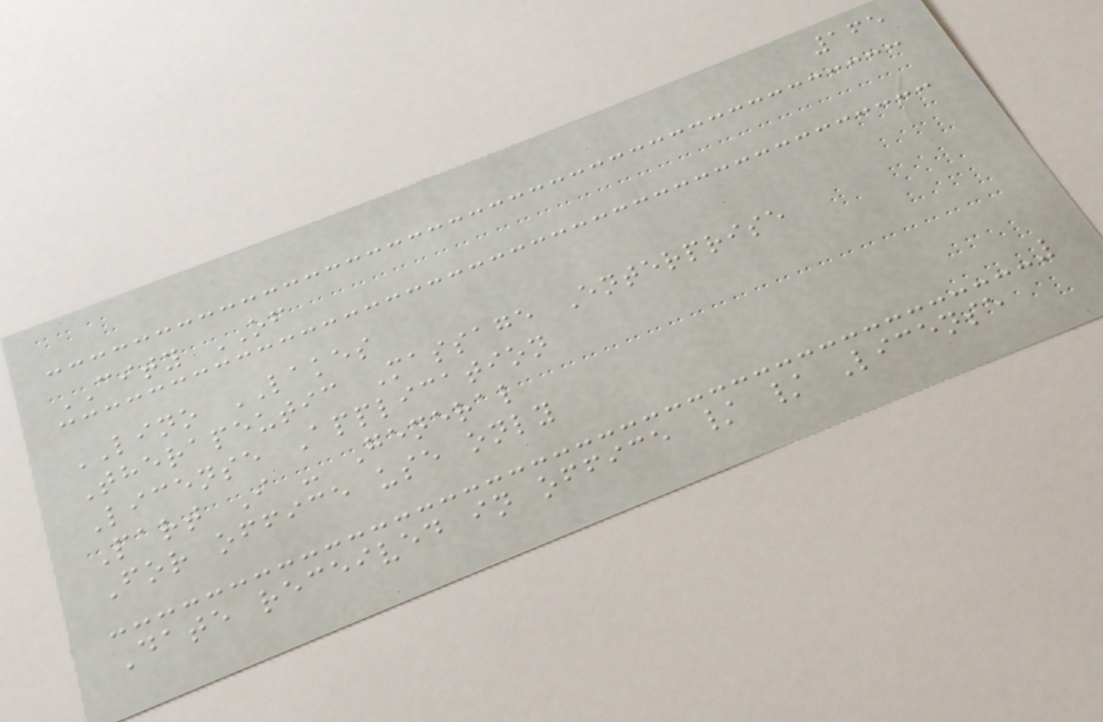165
CITY OF
LINO LAKES
Therapeutic Massage Enterprise
License Application
Part I - General
For office use only
Date received in office / / License
